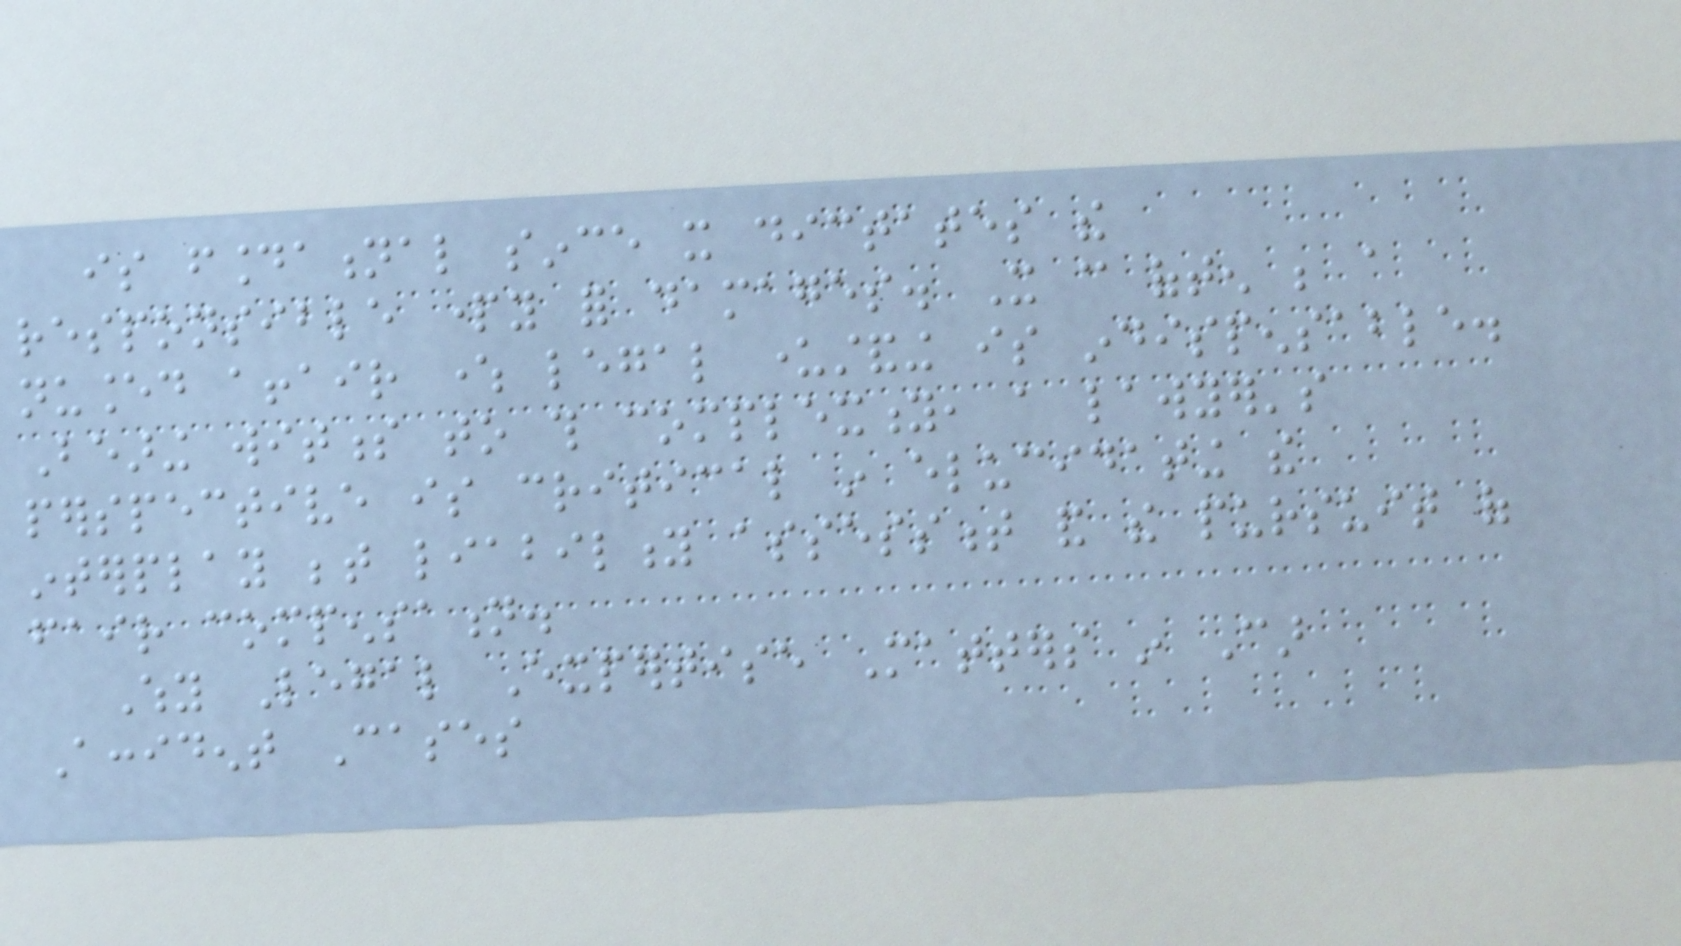is foundational since it dictates the
responsible party for damages. It can often be a
nuanced affair where legal understanding is indispensable.
Bearing witness to this complexity, a lawyer's
perspective is critical in elucidating the
interplay between liability assessment and the pursuit of
fair compensation.
Why Legal Expertise Matters in Car
Accident Cases
